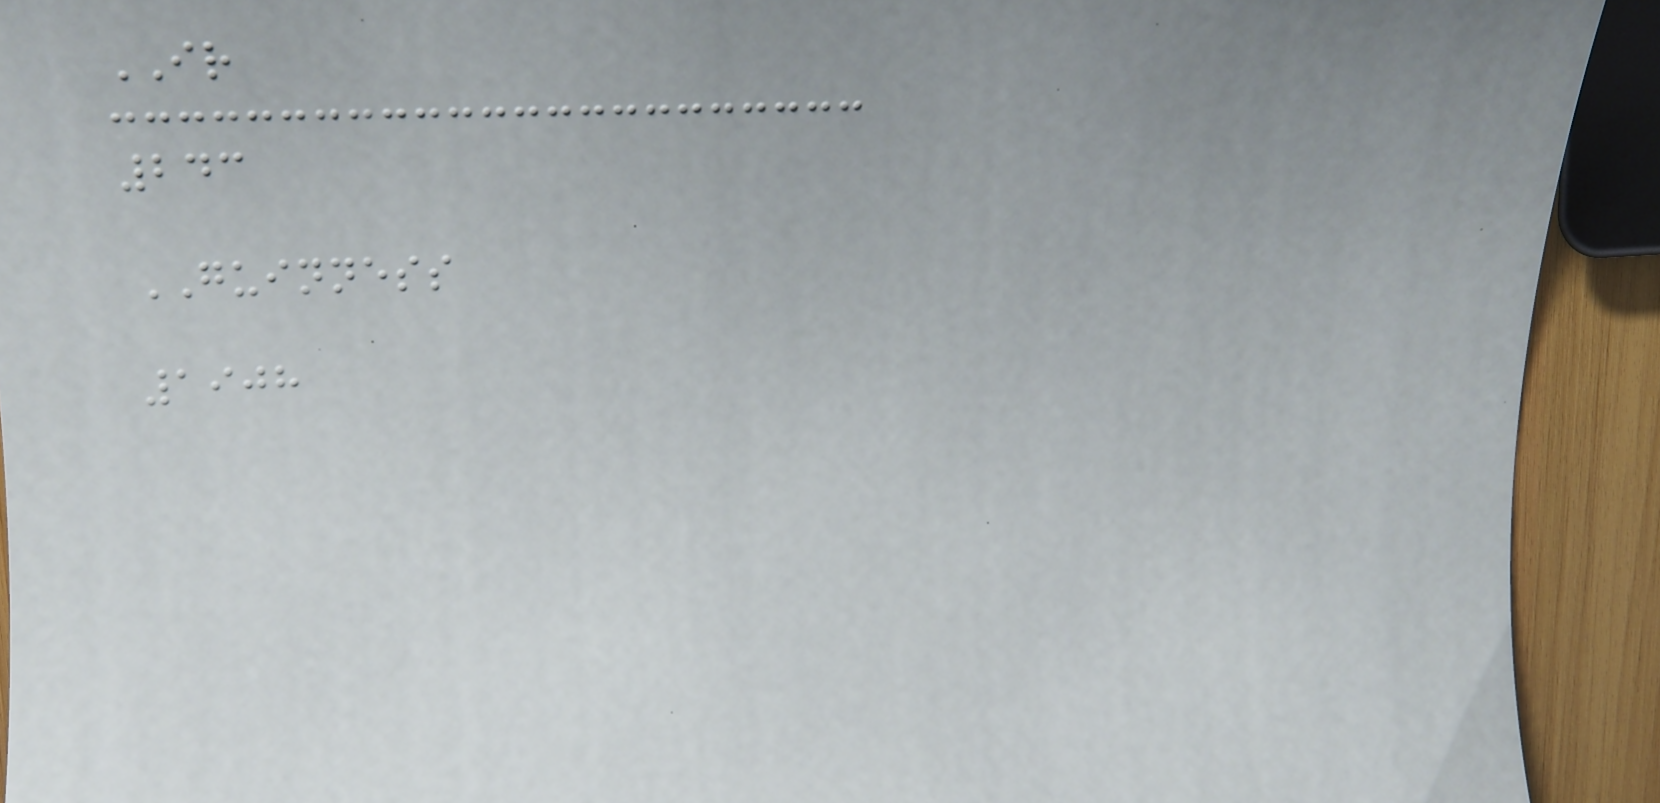IR
243
GUINNESS
1908
